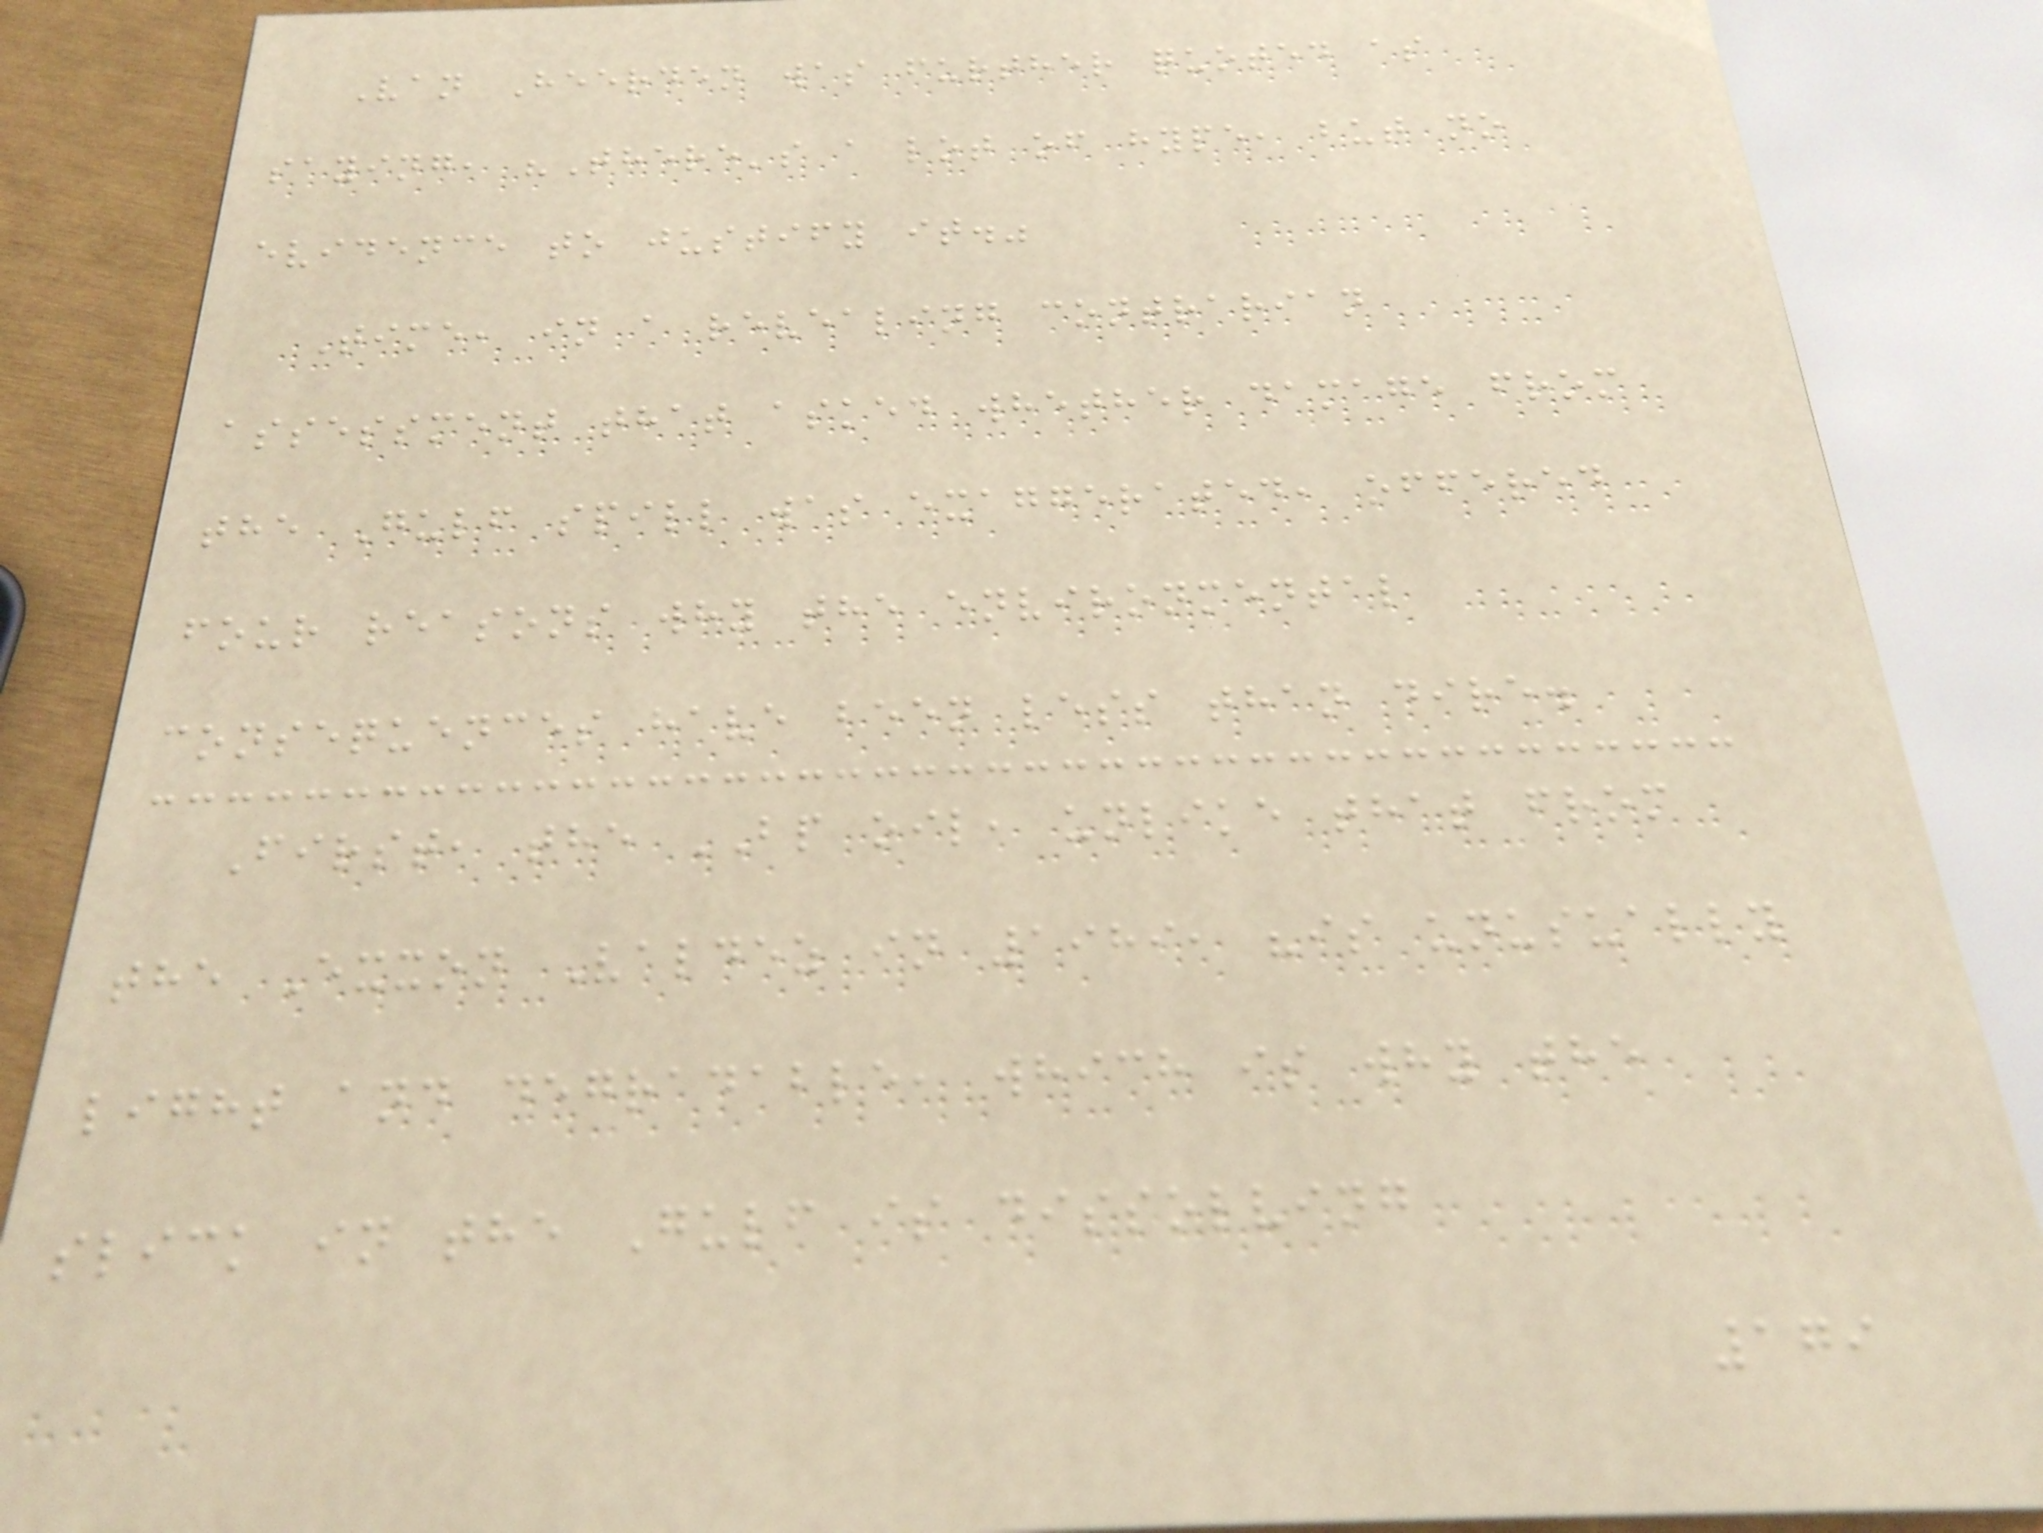Van Heerden was further quoted as
saying, "There's a lot of hype, but no
evidence to justify it."
Time, in a revealing contrarian
assessment that asked whether damage from
the Gulf spill was exaggerated, offered
four reasons why the environmental
consequences have been less than dire.
First, the BP oil, unlike that from
the Exxon Valdez in 1989, "is unusually
light and degradable, which is why the
slick in the Gulf is dissolving
179
